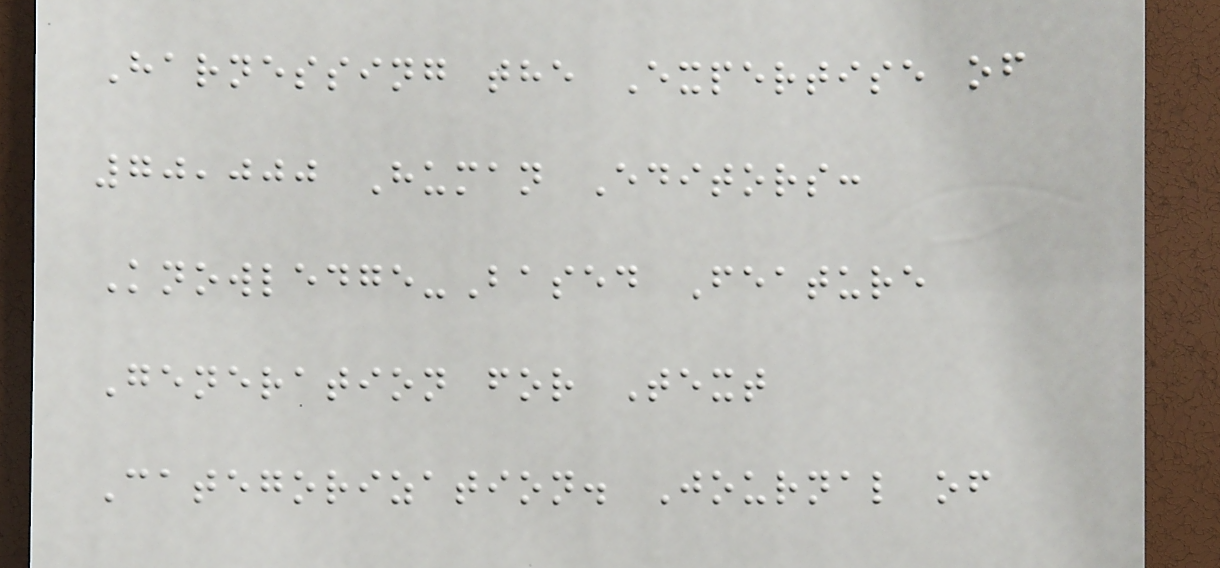Harnessing the Expertise of
70,000 Human Editors:
Knowledge-Based Feature
Generation for Text
Categorization. Journal of
